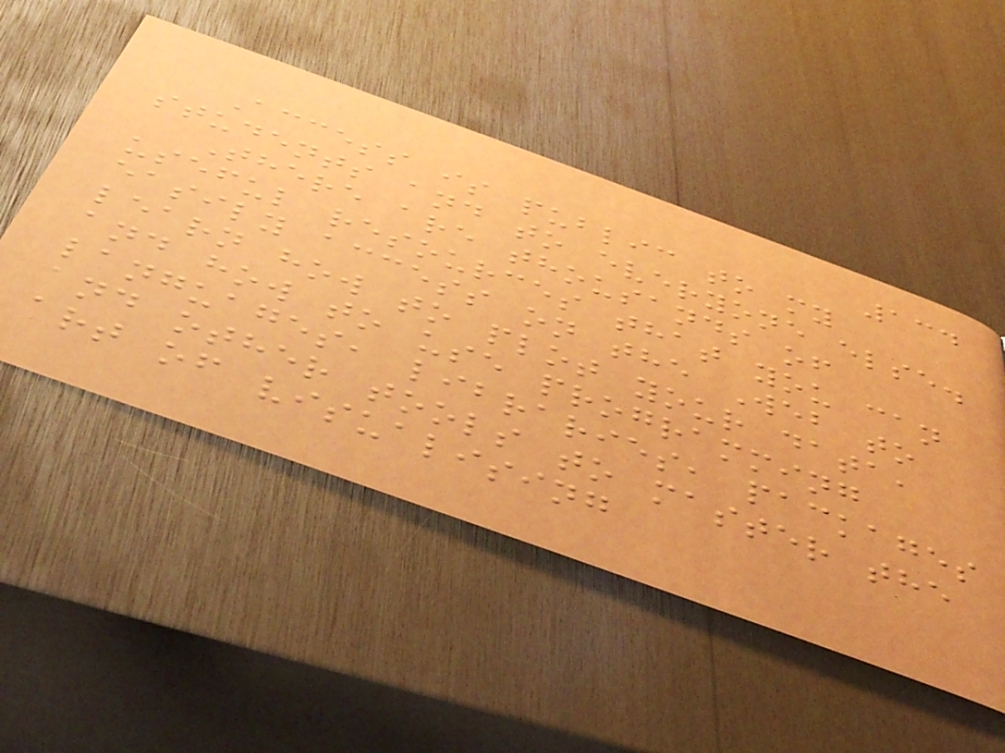134
Access is public to my
students and to everyone else.
There are thousands of
useful resources that you can
easily access on the Web to
learn how to plot your data,
and how to use programming
languages, libraries, packages
and other tools to master the
art of visualising
